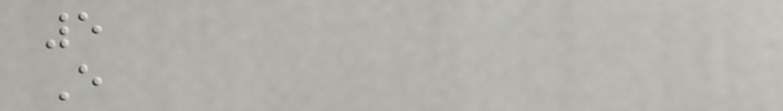5
E
